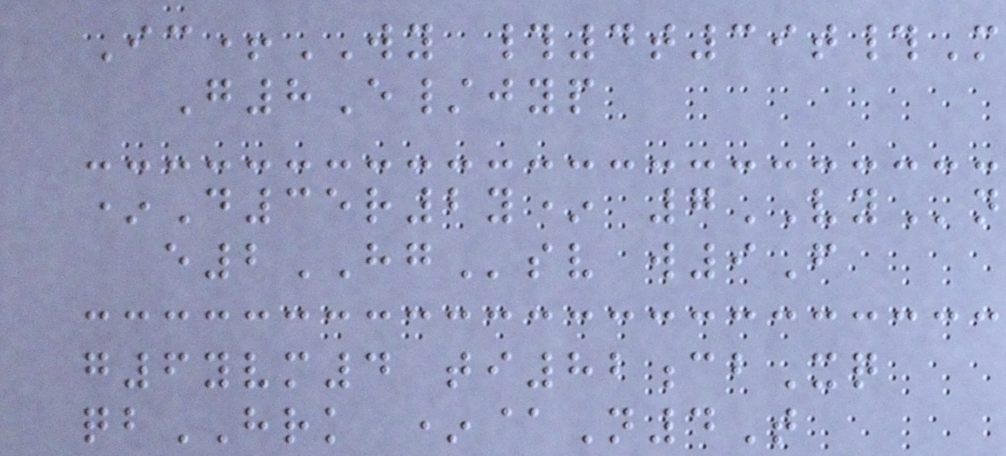Ic+WY #4t39t#M
G8E/jyp
*D35r2y* 7VYn
e2HGsv w9F
g6yvm4 ti82cbXq
qbHRK *@N4T
